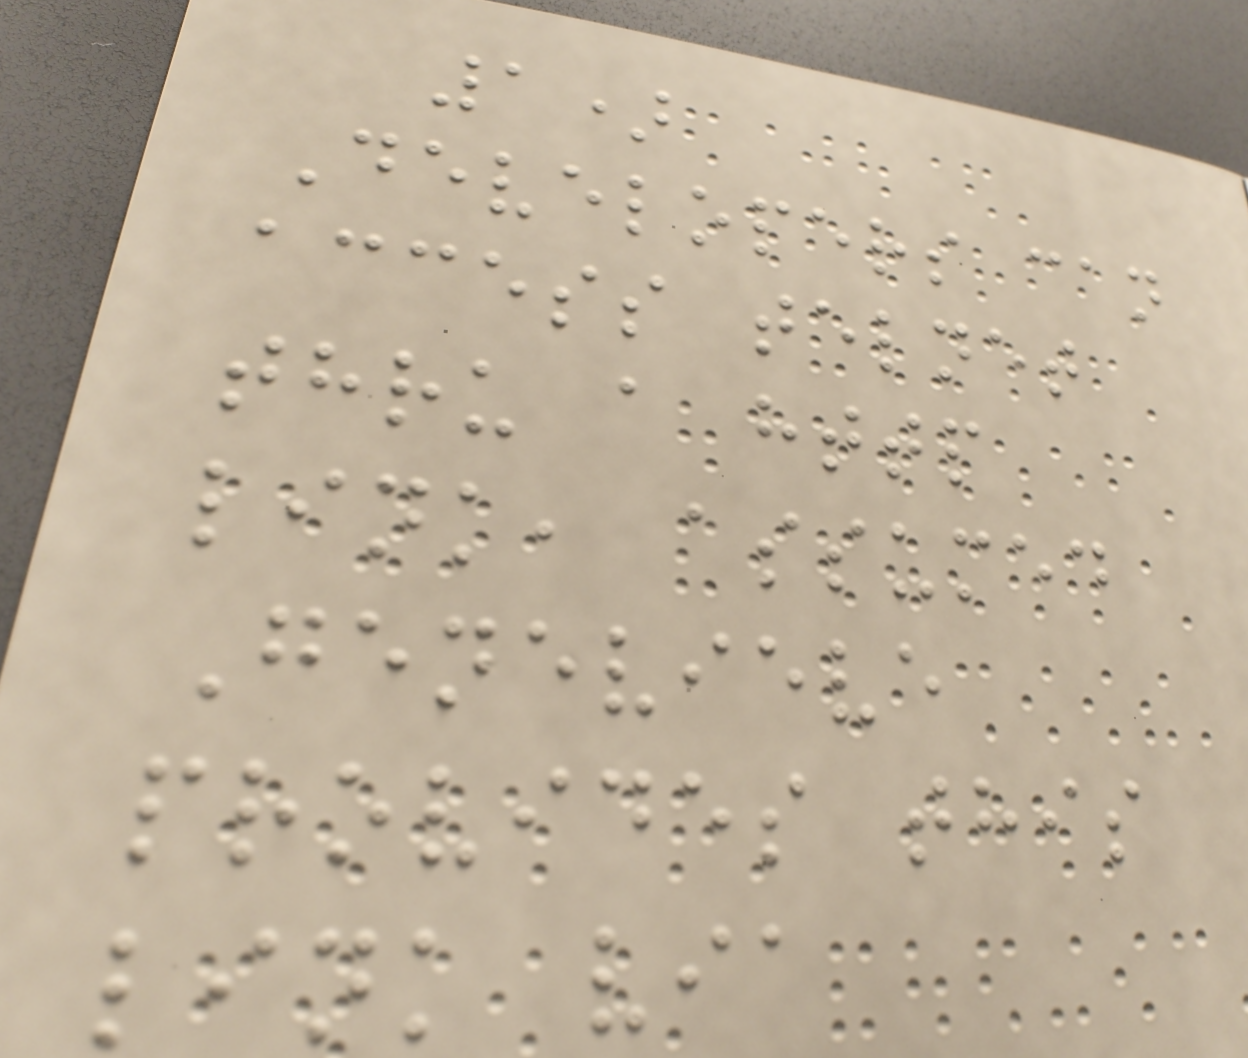1)
Developers can
access telnet
thru a http
link, assumed
Genevieve
provides this
link via
